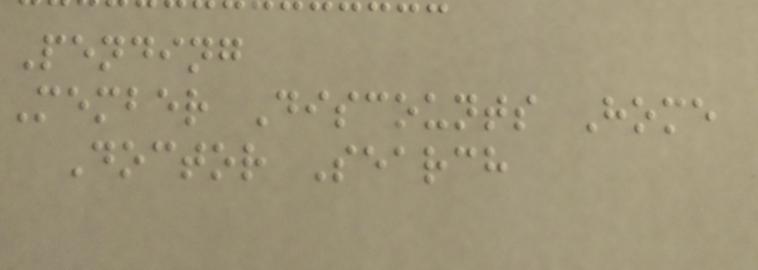Pending
Member Discounts Home
Doctor Search
